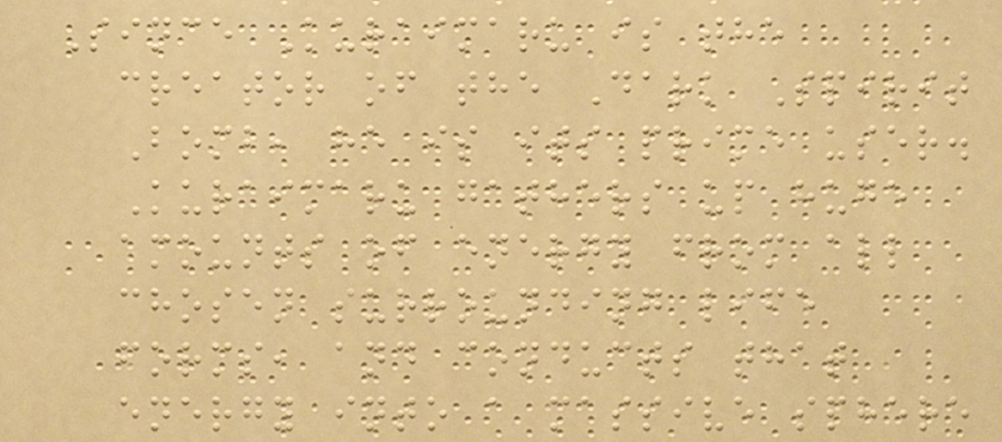Since Kuraimaru is the
creator of the Dark Spirit
Bomb, he is its prime user.
Kuraimaru gathers up huge
amounts of energy from all
chosen surrounding life
forms, and conducts that
energy into a massive sphere
